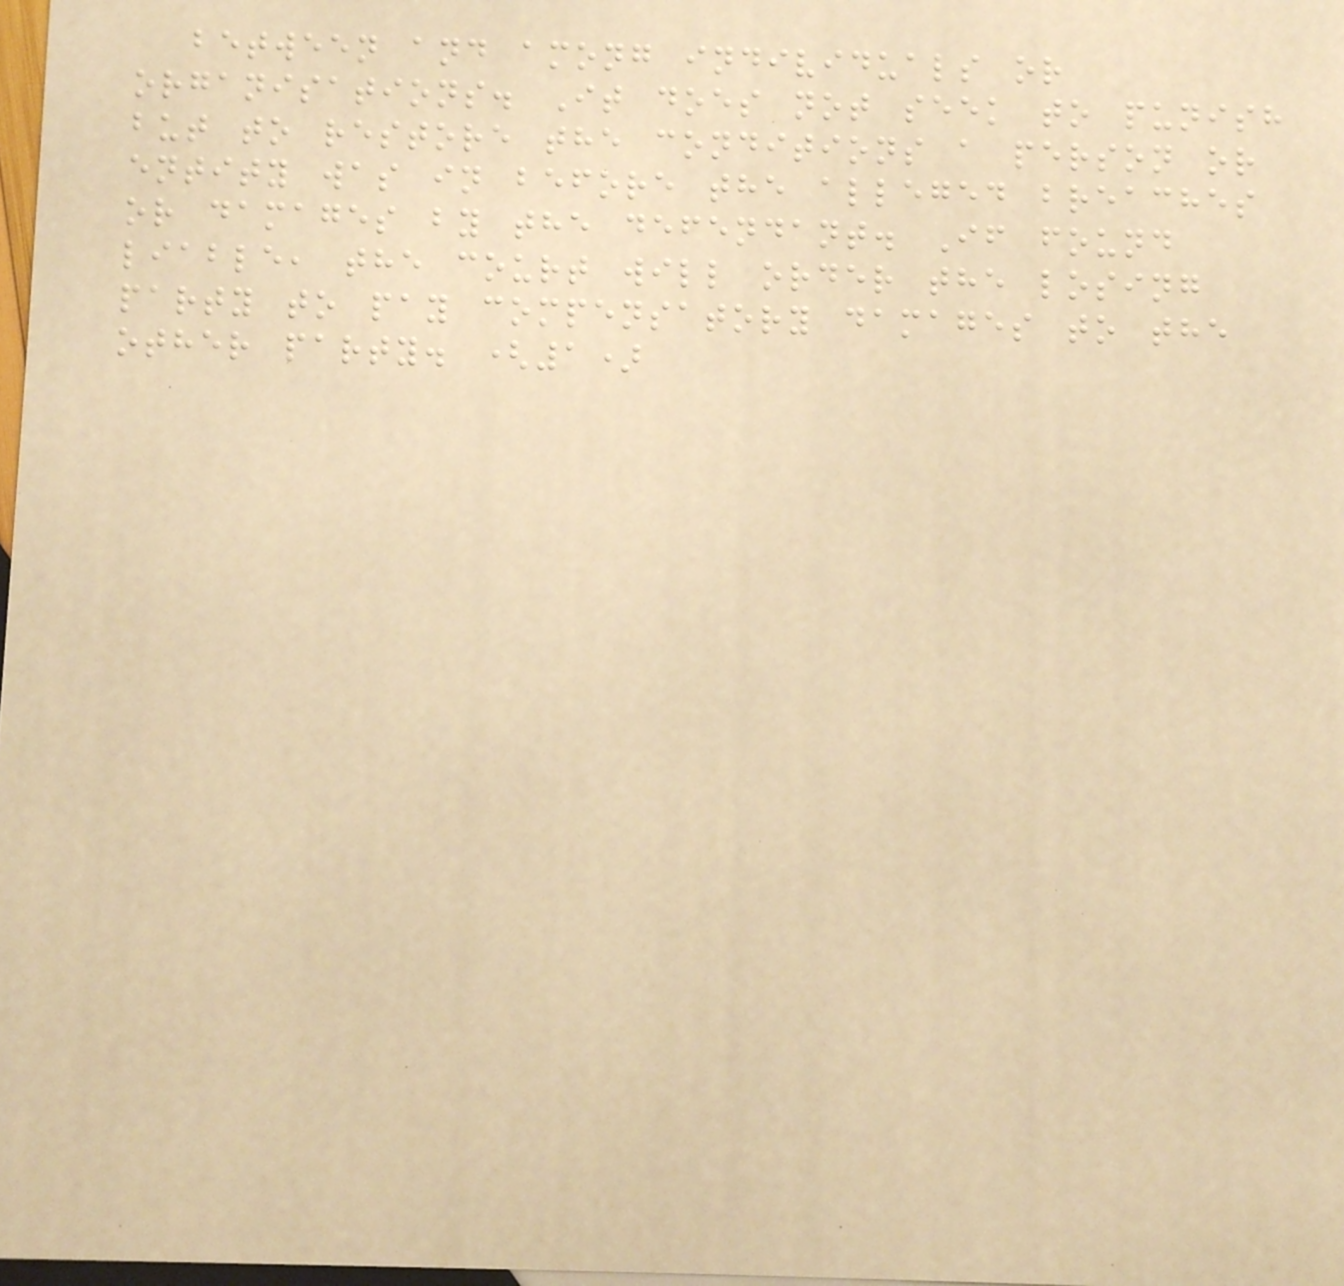between and among individuals or
organisations. It does not seek to punish
but to restore the conditions a person or
entity was in before the alleged breaches
or damages by the defendant. If found
liable, the court will order the losing
party to pay compensatory damages to the
other party. (1)
